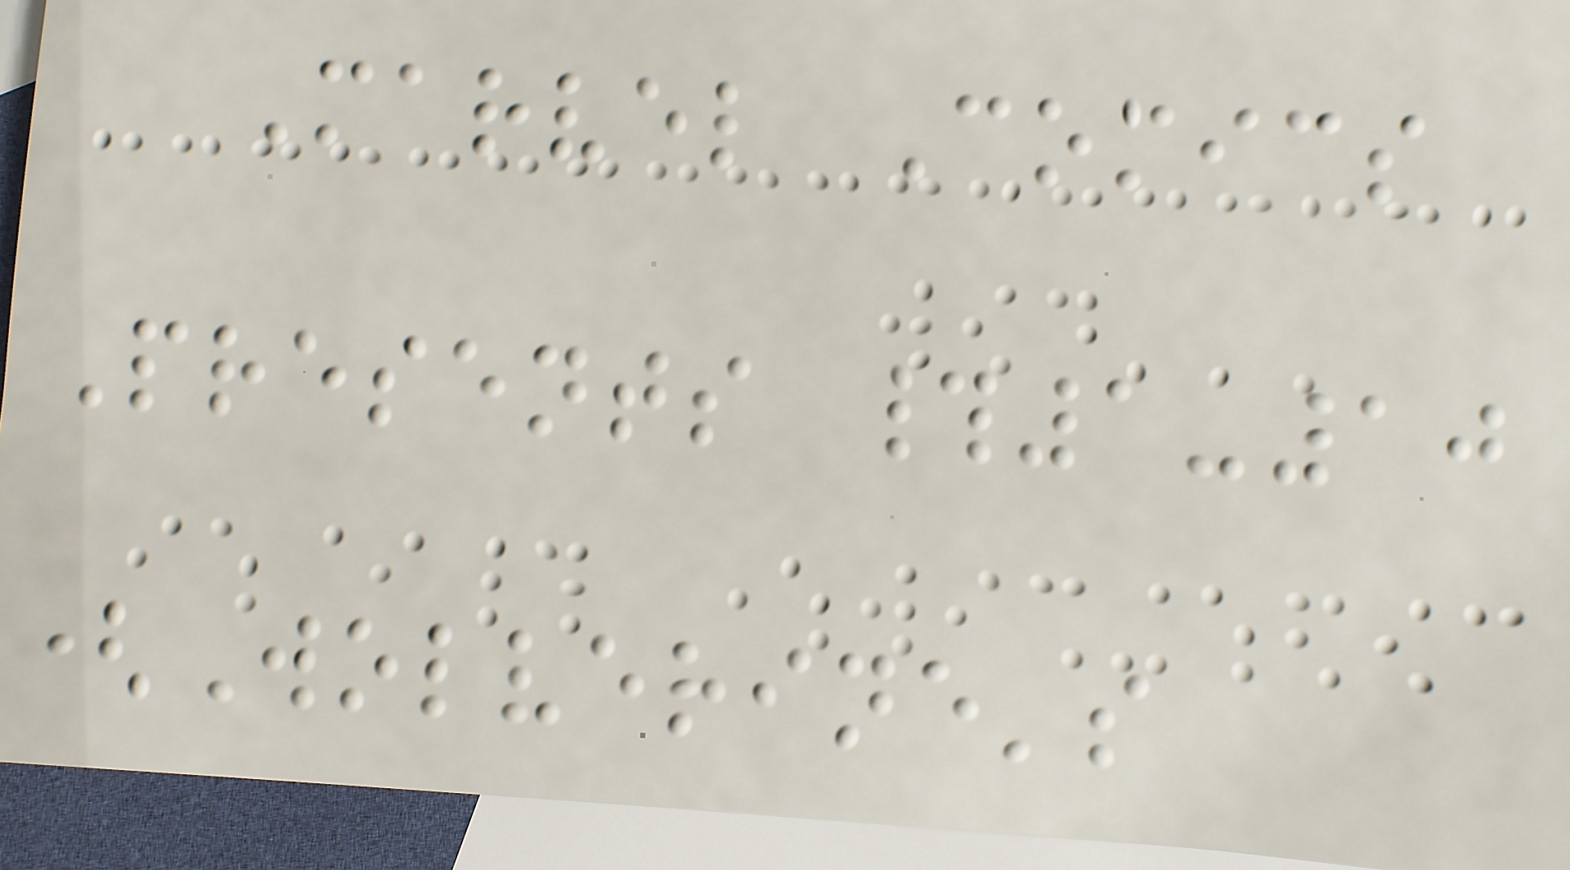Marvel Comics
Presents #1-10
(Wolverine's
